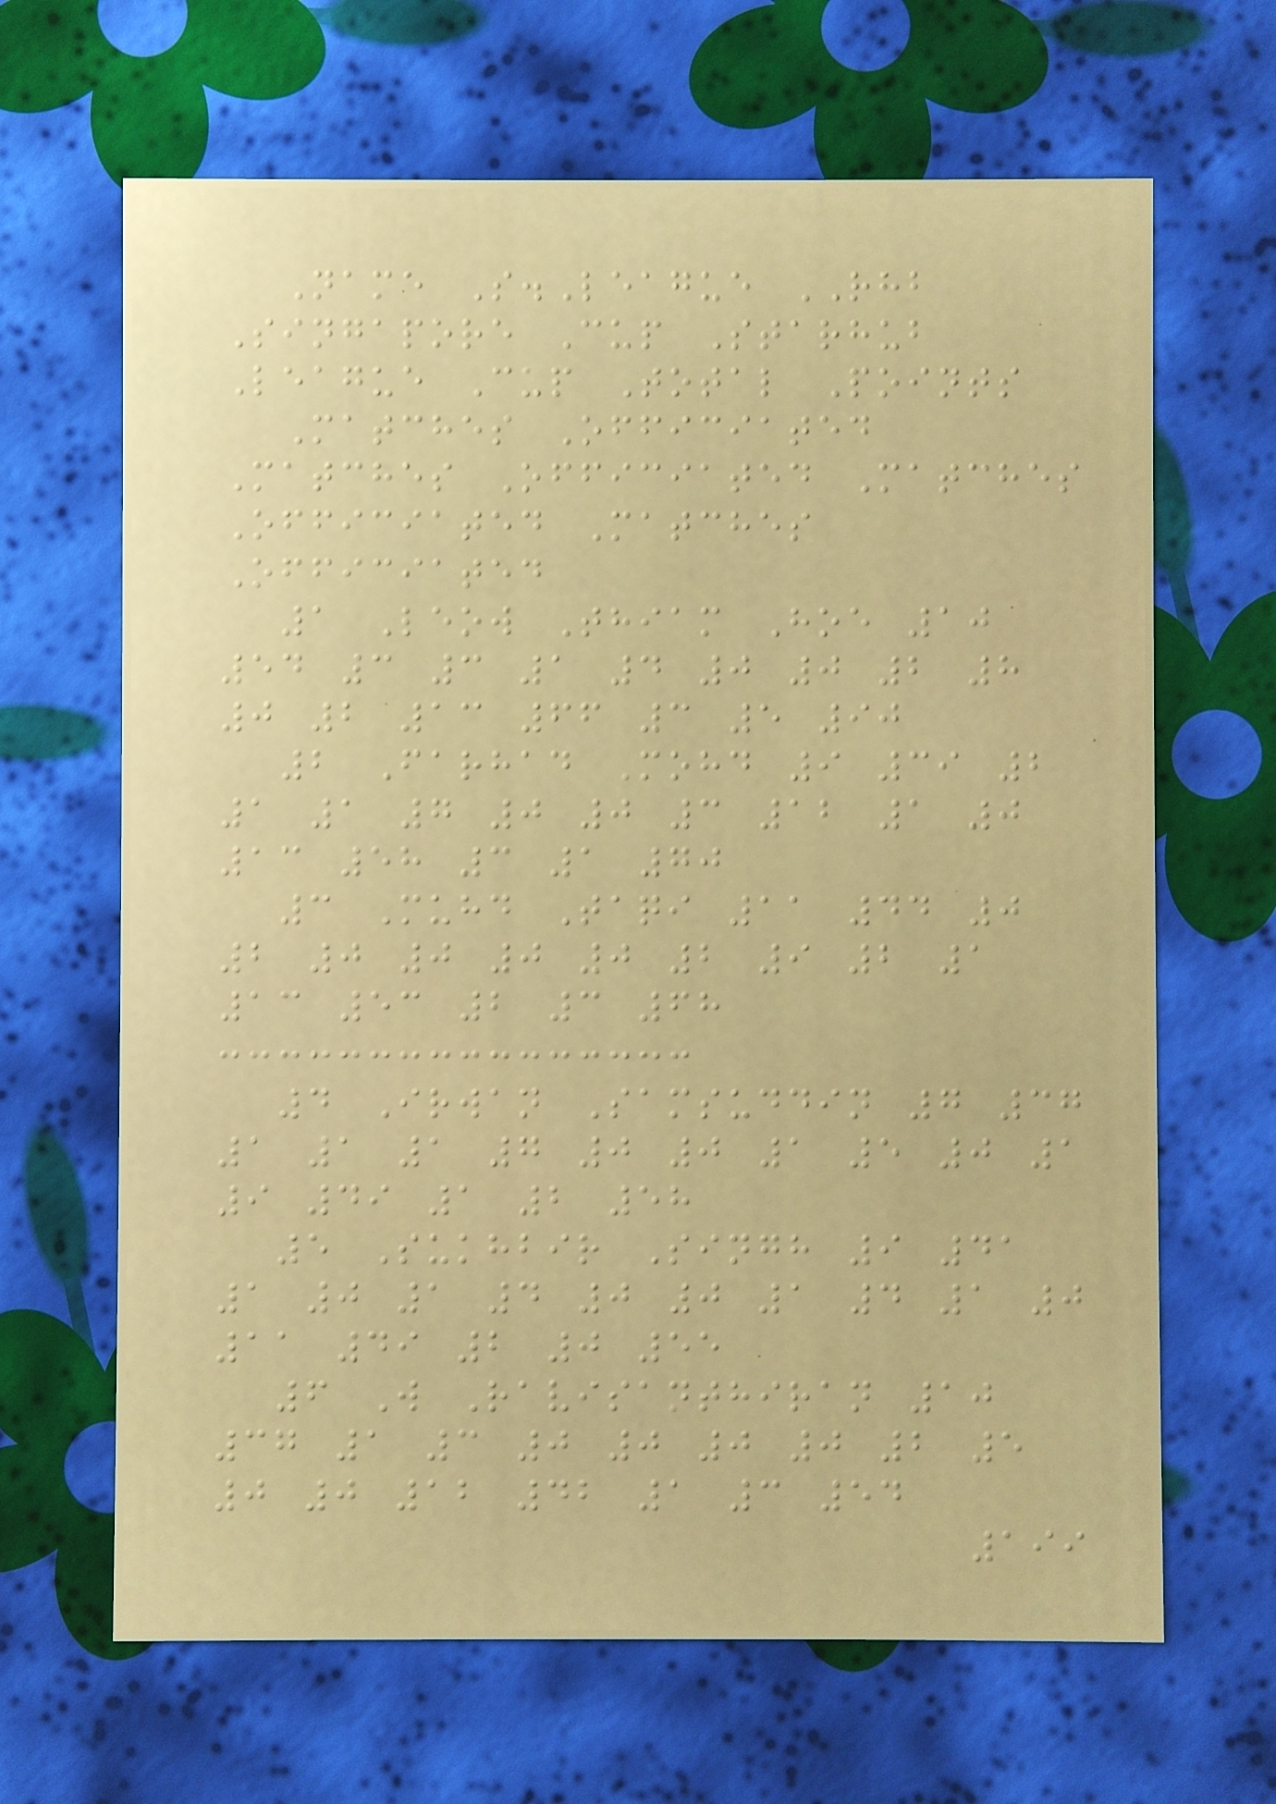Name S.League RHB
Singapore Cup Starhub
League Cup Total Points
Matches Officiated
Matches Officiated Matches
Officiated Matches
Officiated
1 Leow Thiam Hoe 10
54 3 3 1 4 0 0 2 8
0 2 13 66 3 5 90
2 Farhad Mohd 9 39 2
1 1 7 0 0 3 12 1 0
13 58 3 1 70
3 Muhd Taqi 11 44 0
2 0 0 0 0 2 9 2 1
13 53 2 3 68
4 Irwan Samsuddin 7 37
1 1 1 7 0 0 1 5 0 1
9 49 1 2 58
5 Sukhbir Singh 9 41
1 0 1 4 0 0 1 4 1 0
11 49 2 0 55
6 W Ravisanthiran 10
37 1 3 0 0 0 0 2 5
0 0 12 42 1 3 54
199
